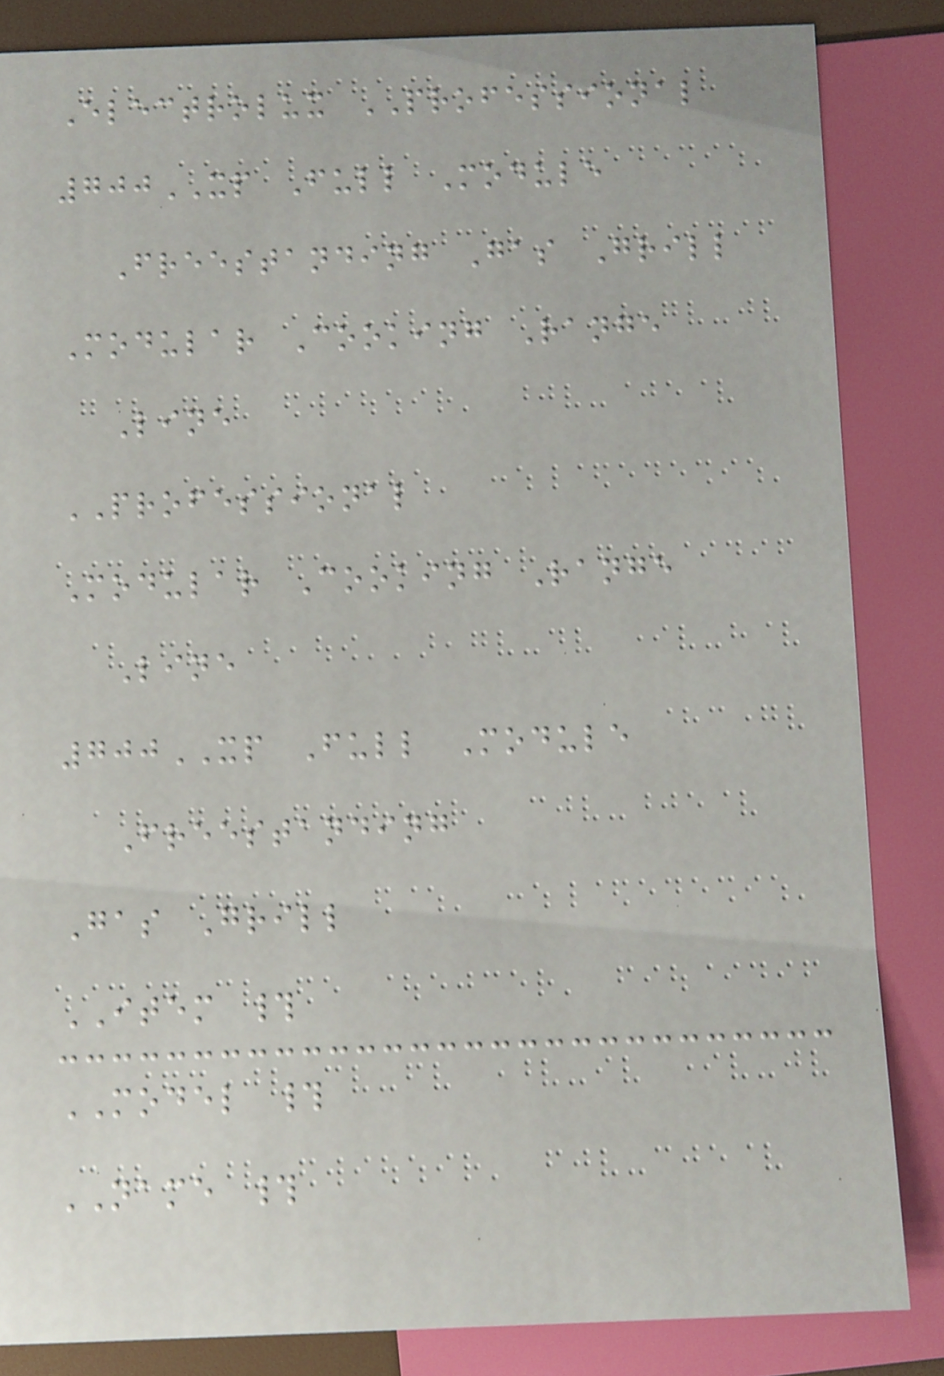Electrolux PROFESSIONAL
700XP Full Module
Freestanding Gas Grill
Modular Cooking Range
Line
PROFESSIONAL
Modular Cooking Range
Line
700XP Full Module
Freestanding
Gas Grill
ITEM #
MODEL #
NAME #
